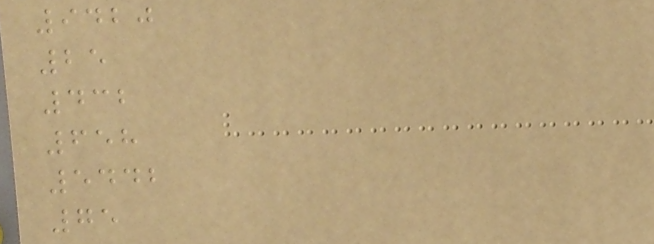9420
25
432
658
5442
75
